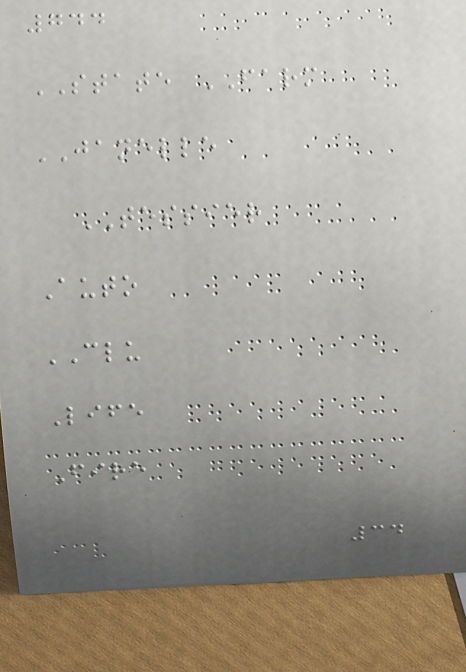744
STATE FARM
JANELLE
TESSIER
Auto
CLU
Life
Fire
34
